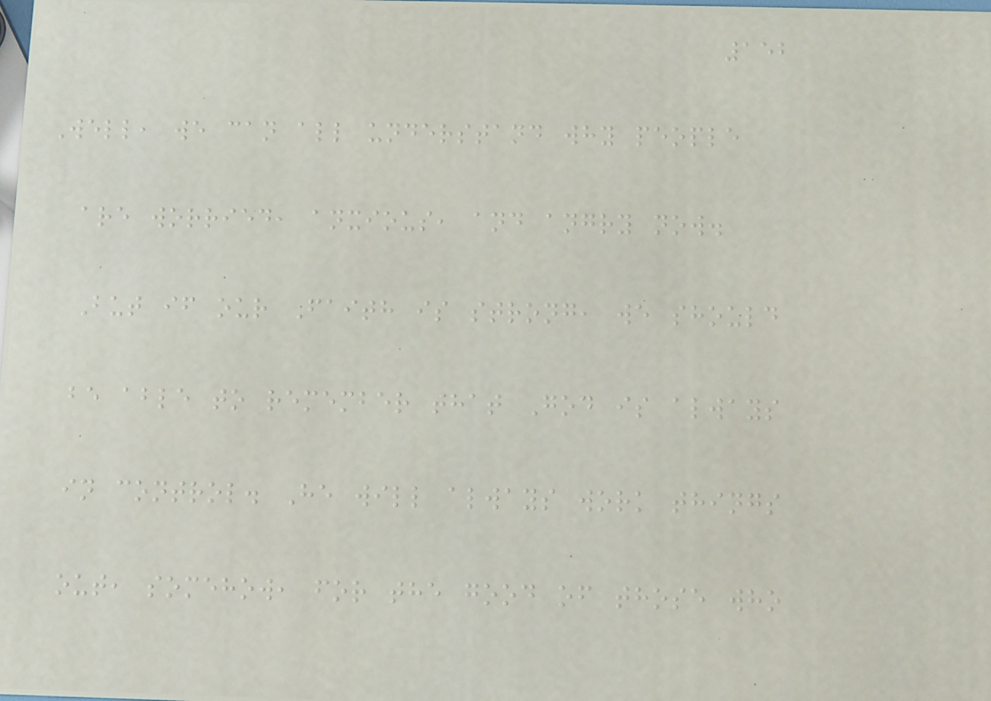152
Well, we can all understand why people
are worried, anxious, and angry now.
But if our Faith is strong, we should
be able to remember that God is always
in control. He will always work things
out, somehow, for the good of those who
